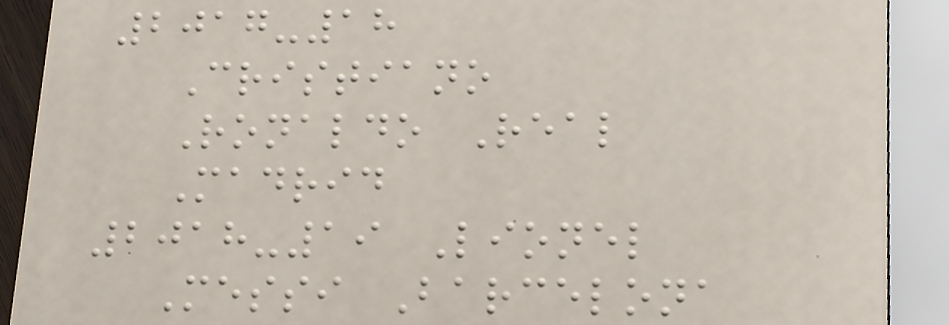2017-18
Cristiano
Ronaldo Real
Madrid
2018-19 Lionel
Messi Barcelona
